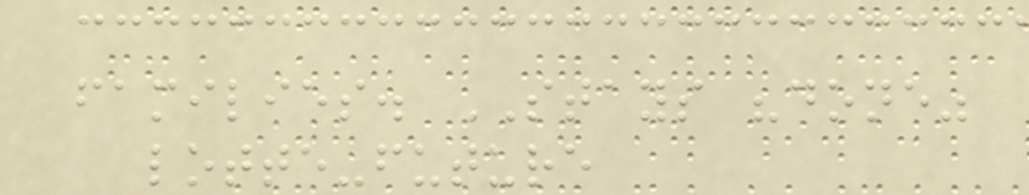families. STAYS "done"
lotte-future
